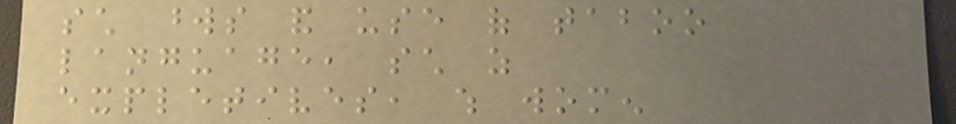such words and use of taboo
language, such as
expletives, which women
